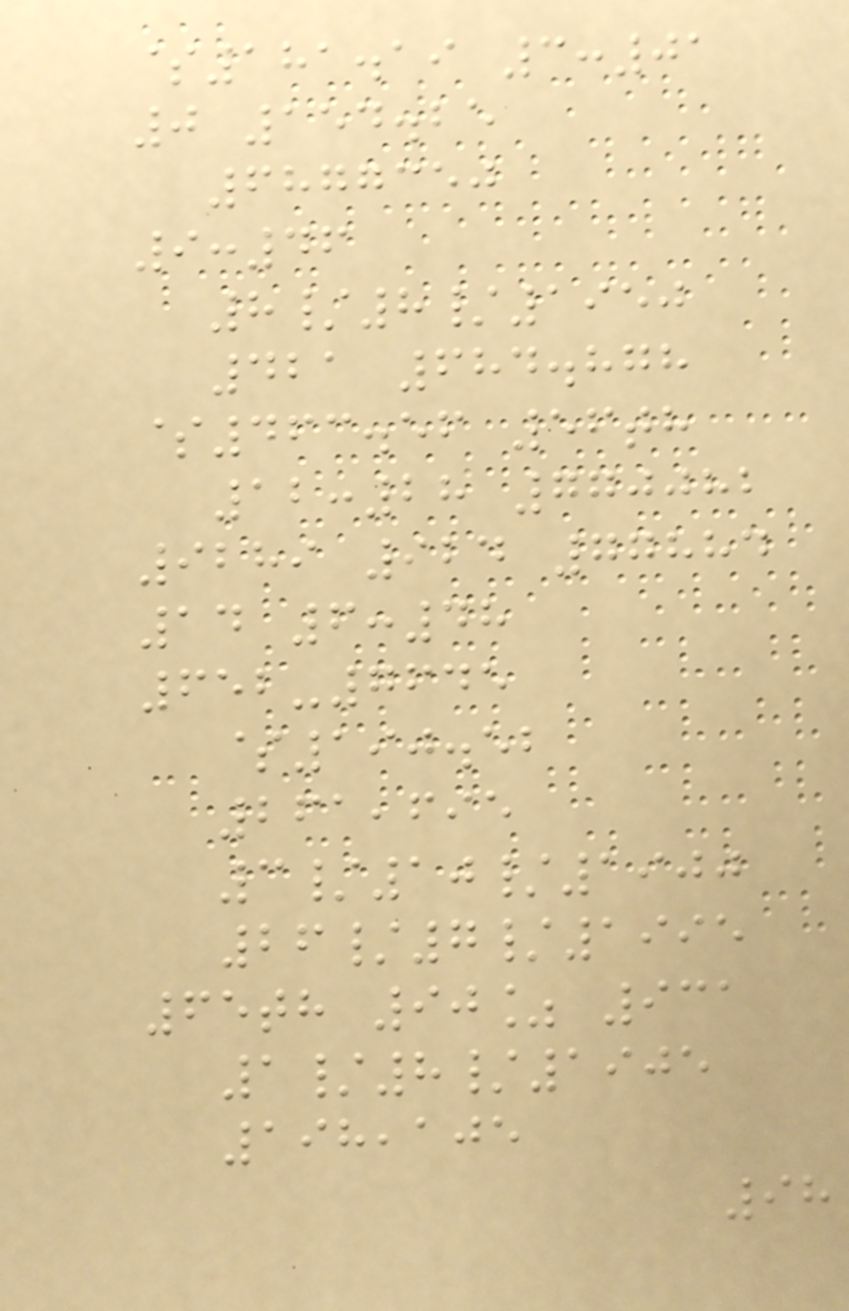$181.19 3:01
0 154.25
6877350
9:46
8/8/1950
421 684.878
$463.56 56th
12:28 770082
9289 924 77884
14 6:48
652-7645
$190.52
261,695
3/10/1900
26/7/1995
65th 90% 931
1/8/1905
198,105
98
